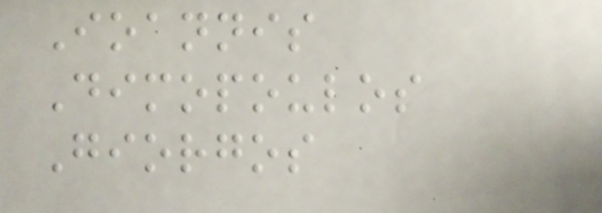Ioannis
Dimopoulos
Giorgos
